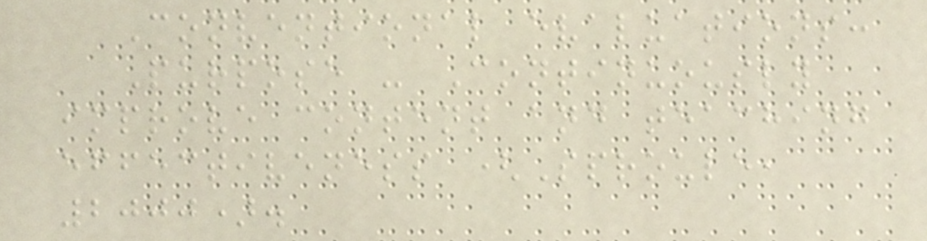Conventional evaluations:
Purpose - Continuously
improve content and teaching
effectiveness (Sproule,
2000).
